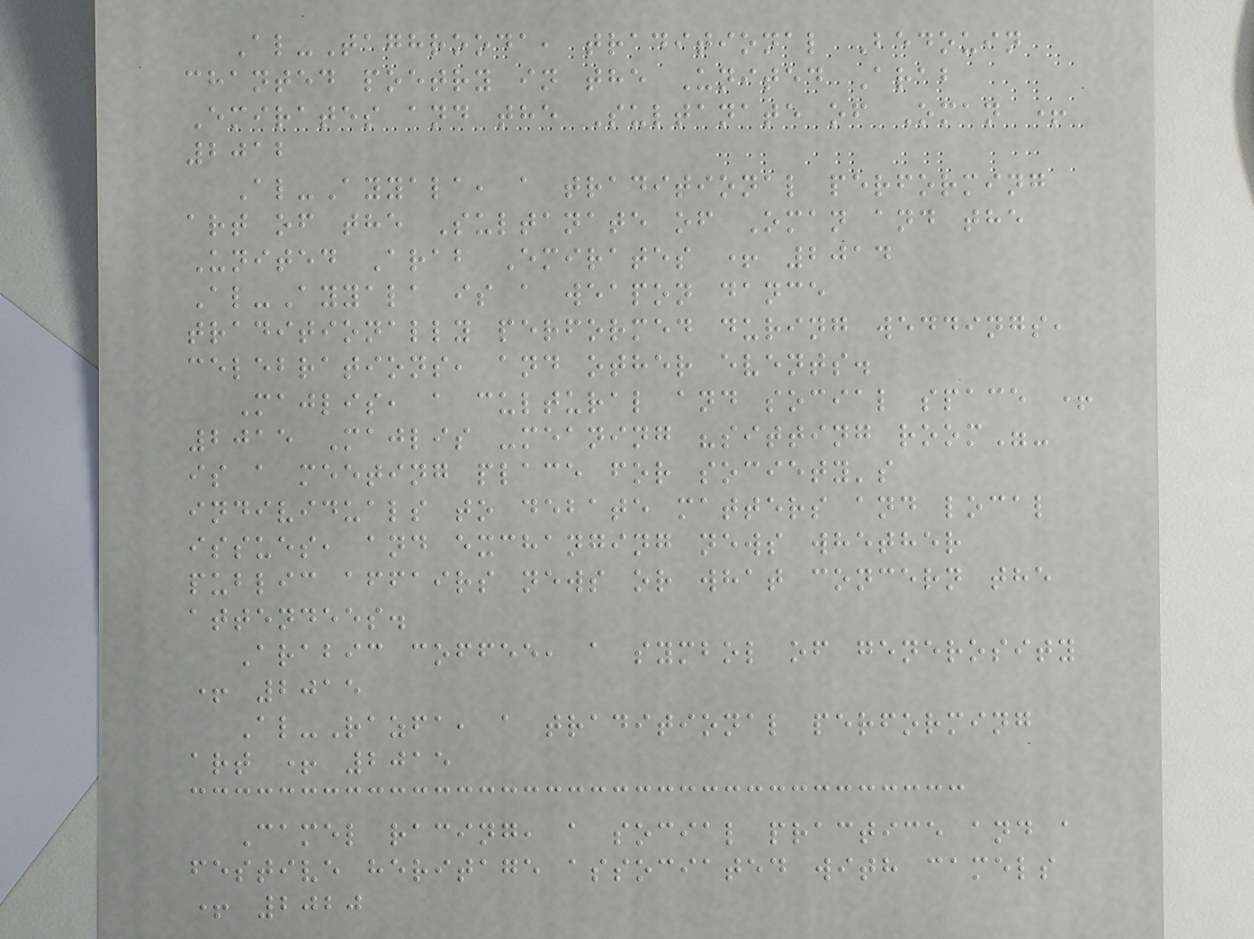Al-Taghrooda, traditional Bedouin
chanted poetry in the United Arab
Emirates and the Sultanate of Oman +
2012
Al-Ayyala, a traditional performing
art of the Sultanate of Oman and the
United Arab Emirates + 2014
Al-Ayyala is a weapon dance
traditionally performed during weddings,
celebrations, and other events.
Majlis, a cultural and social space +
2015 Majlis -meaning "sitting room"-
is a meeting place for society's
individuals to debate matters and local
issues, and exchanging news whether
public affairs news or what concern the
attendees.
Arabic coffee, a symbol of generosity
+ 2015
Al-Razfa, a traditional performing
art + 2015
Camel racing, a social practice and a
festive heritage associated with camels
+ 2020
